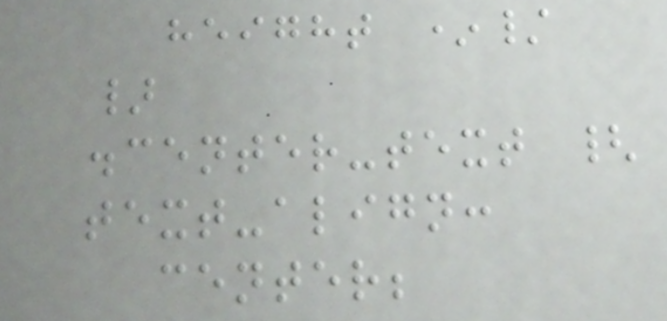height */
}
.center-text {
text-align:
center;
